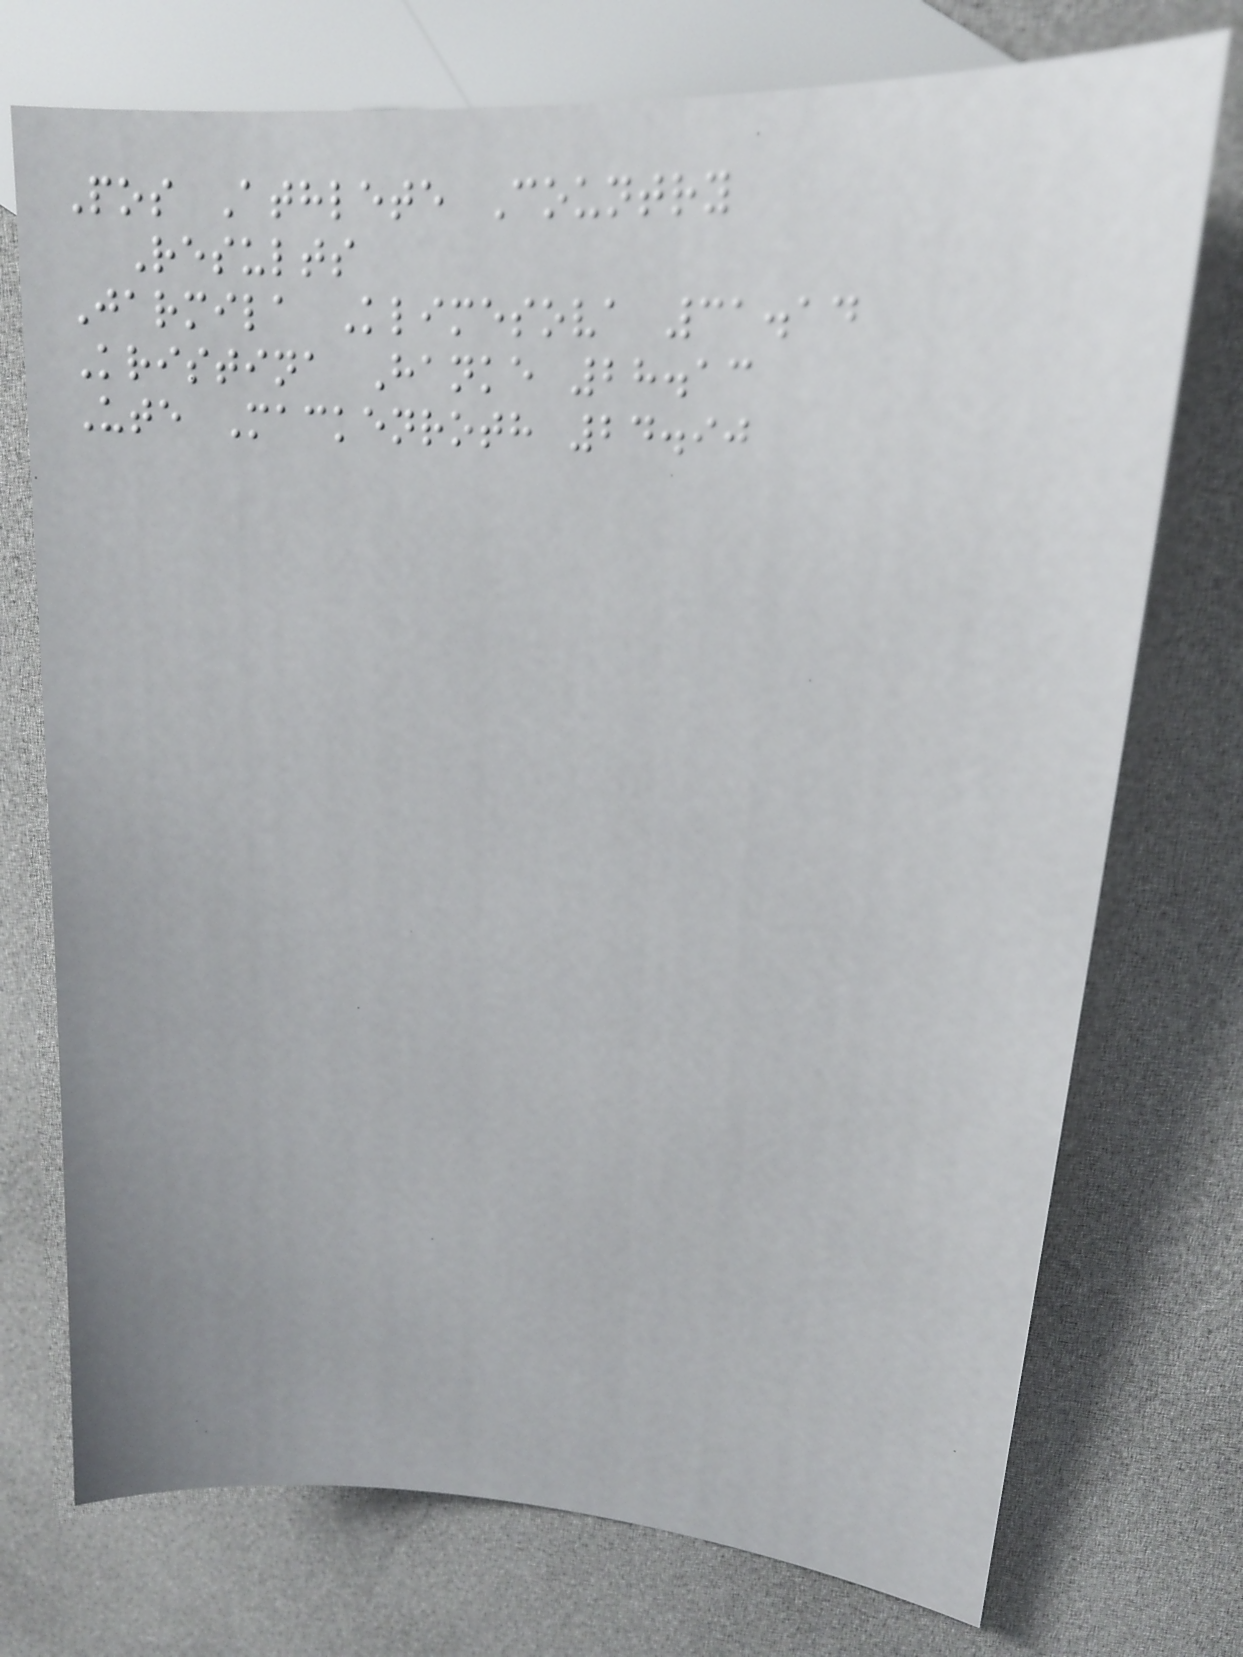Pos Athlete Country
Results
Jarmila Klimesova 31.14
Kristina Hanke 28.13
Ute Mackenroth 24.90
